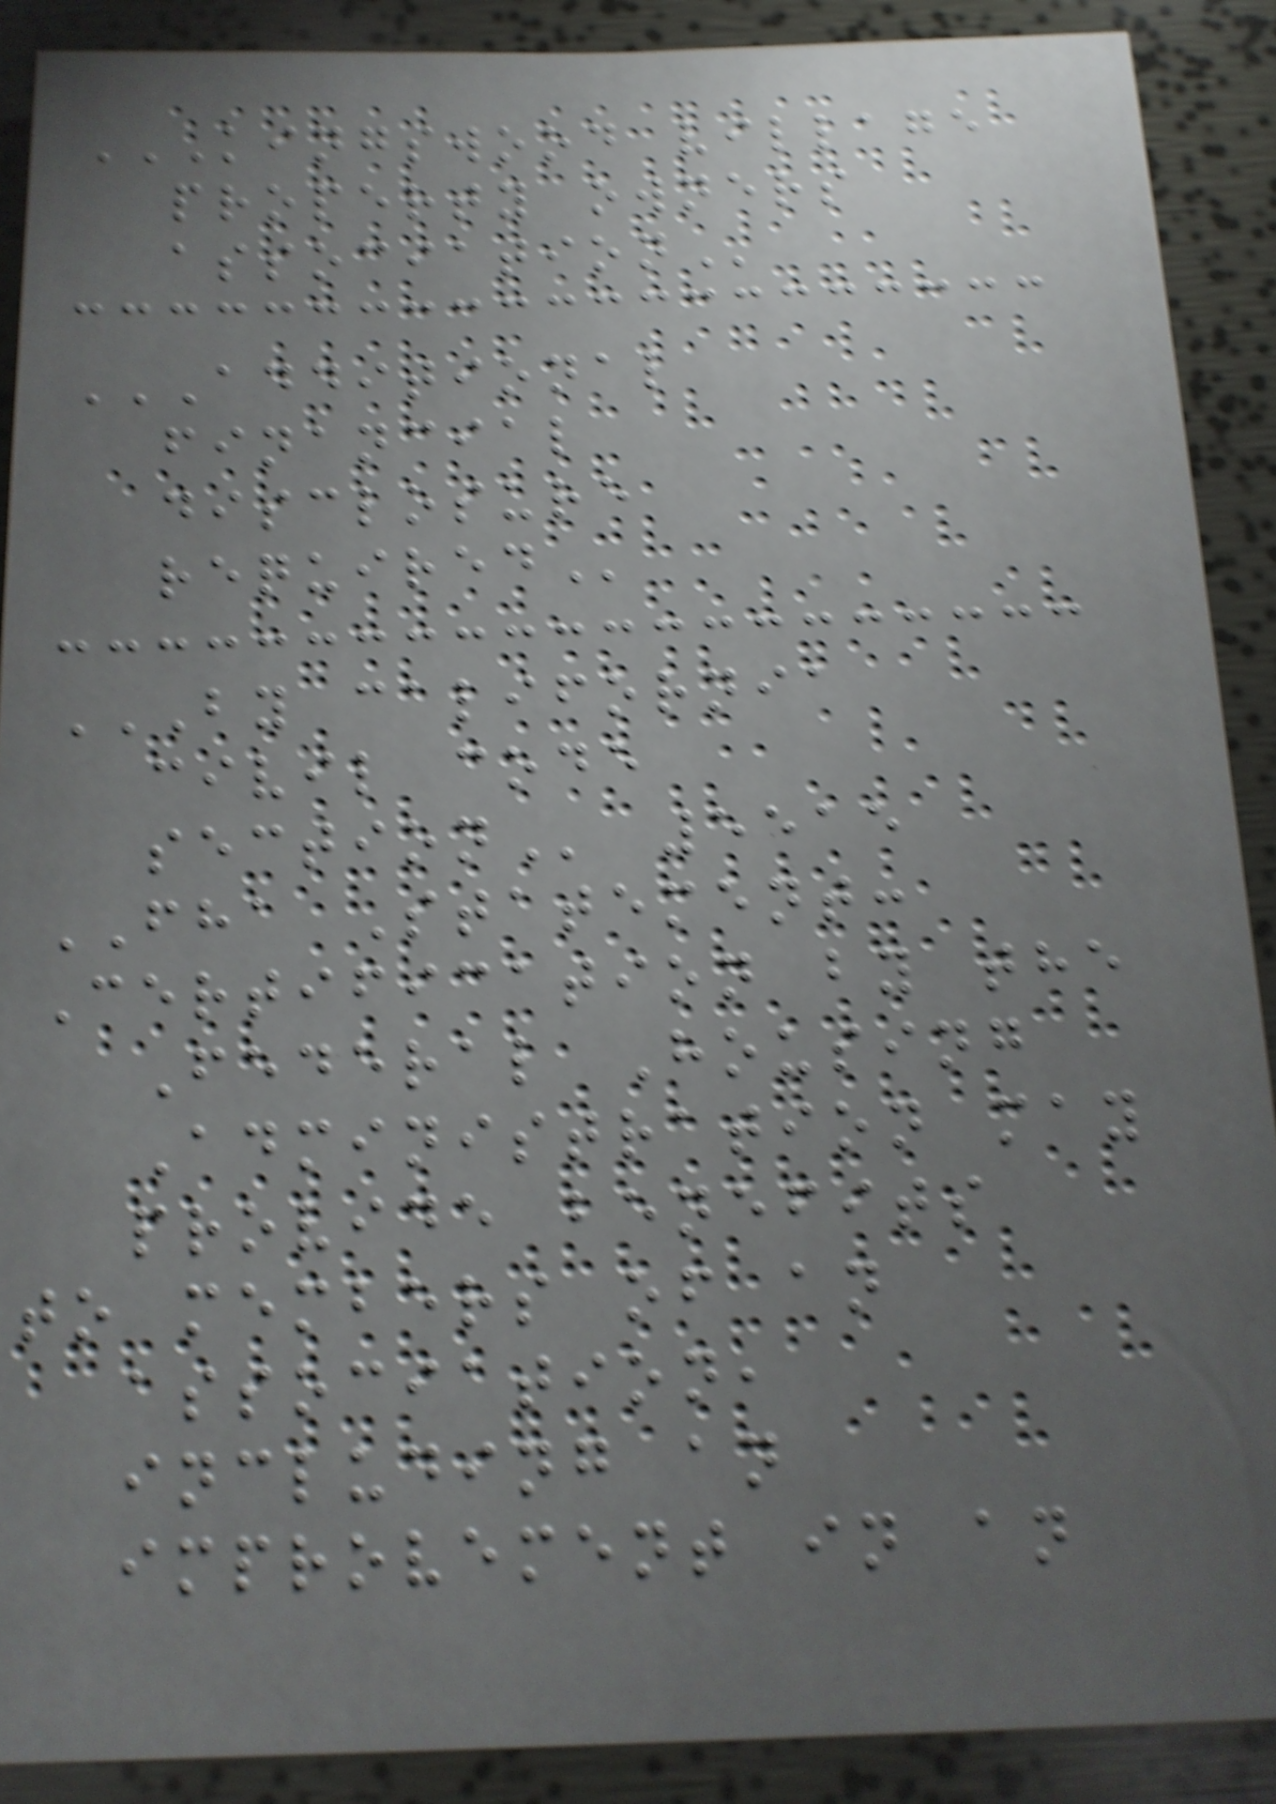KINGSWOOD VILLAGE
PROPERTY OWNERS
ASSOCIATION
ADDITIONAL
FINANCIAL
DISCLOSURE
REQUIRED
BY CALIFORNIA
CIVIL CODE
SECTION 5515
FHA Statement:
Certification by the
Federal Housing
Administration may
provide benefits
to members of an
association,
including an
improvement in an
